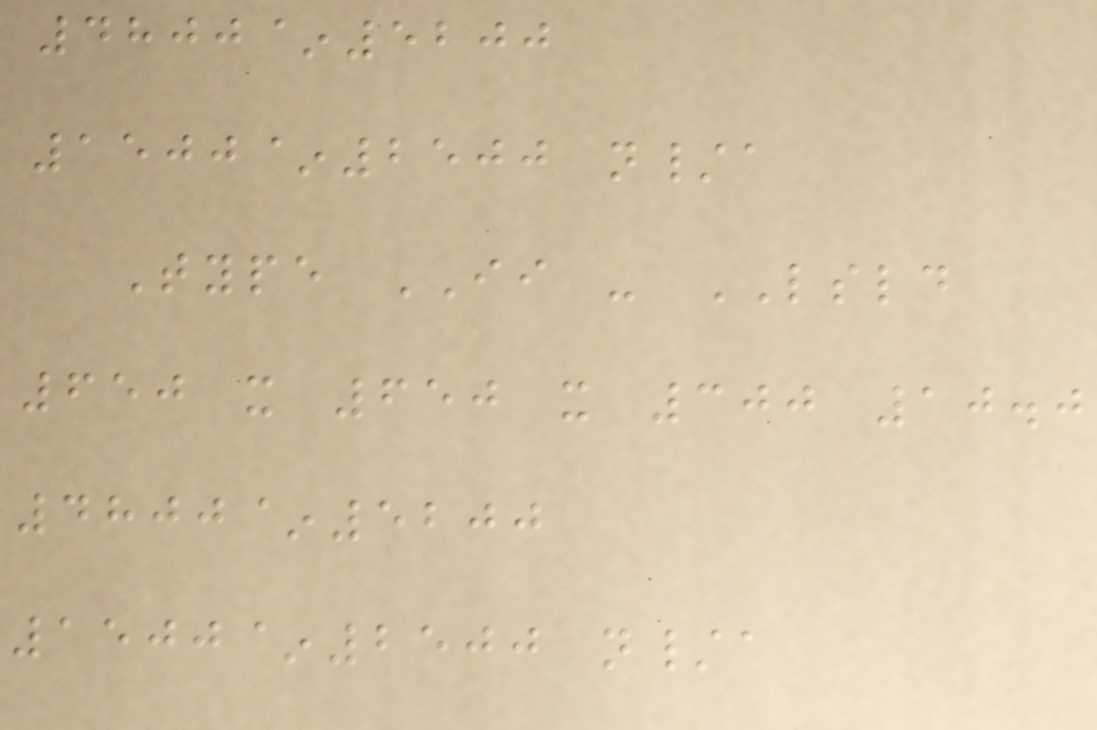4800~5200
1500~2500 n/a
Type II - LSLD
650 x 650 x 300 10.0
4800~5200
1500~2500 n/a
